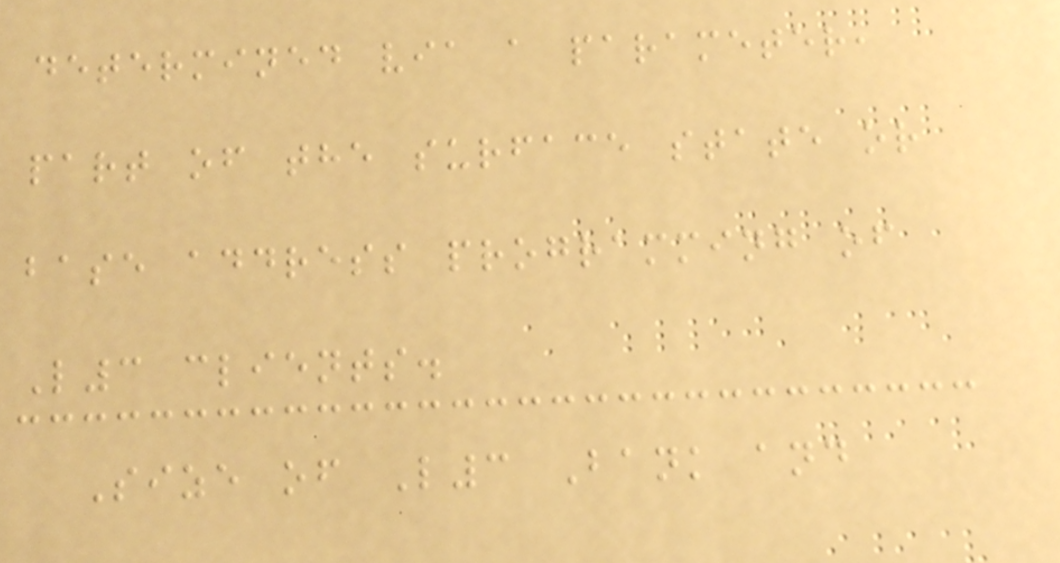determined via a parameter,
part of the surface state or
base address programming of
L3 clients.
Size of L3 Bank and
